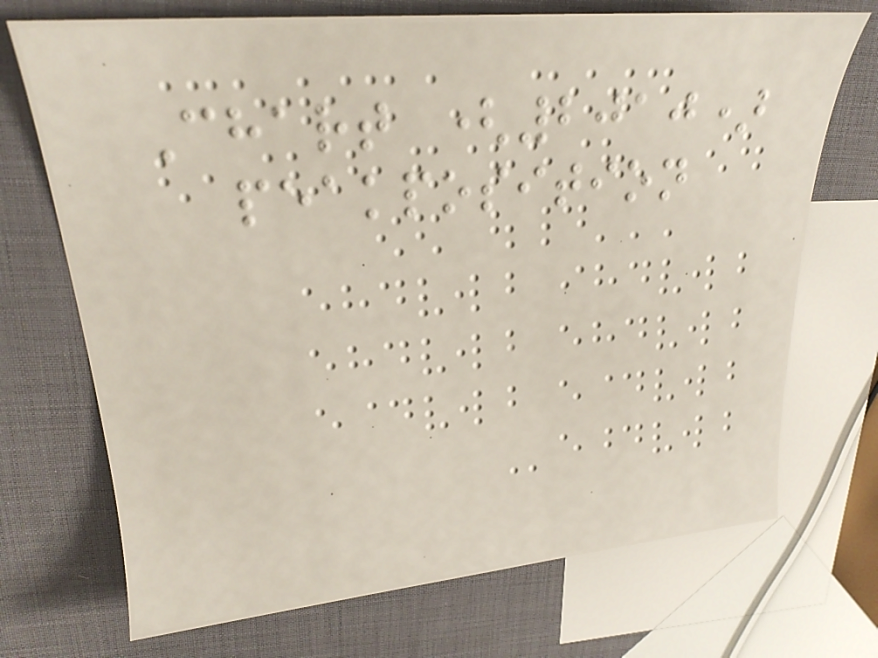Chart (2010)
peakposition
